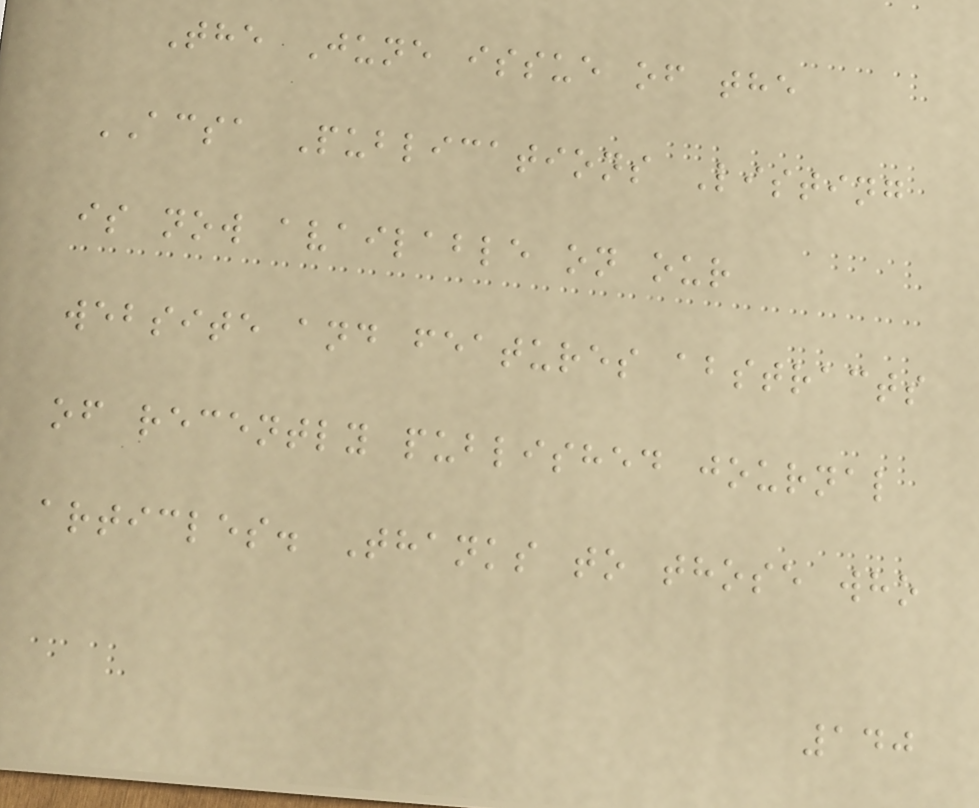The June issue of the
ACSA Publications Listing
is now available on our
website and features abstracts
of recently published journal
articles. Thanks to those who
140
